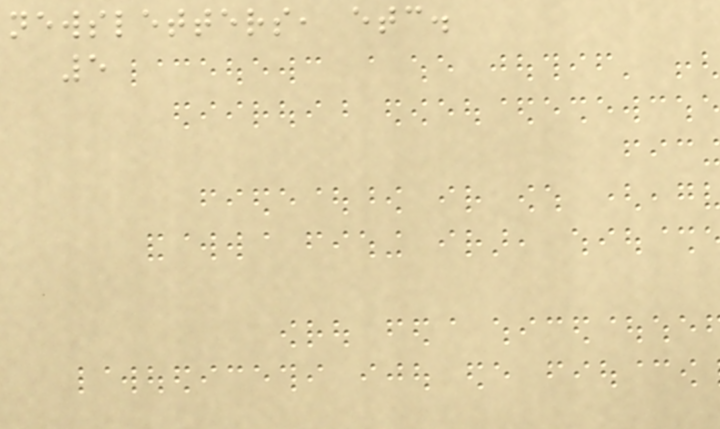newsletters, etc.
5
